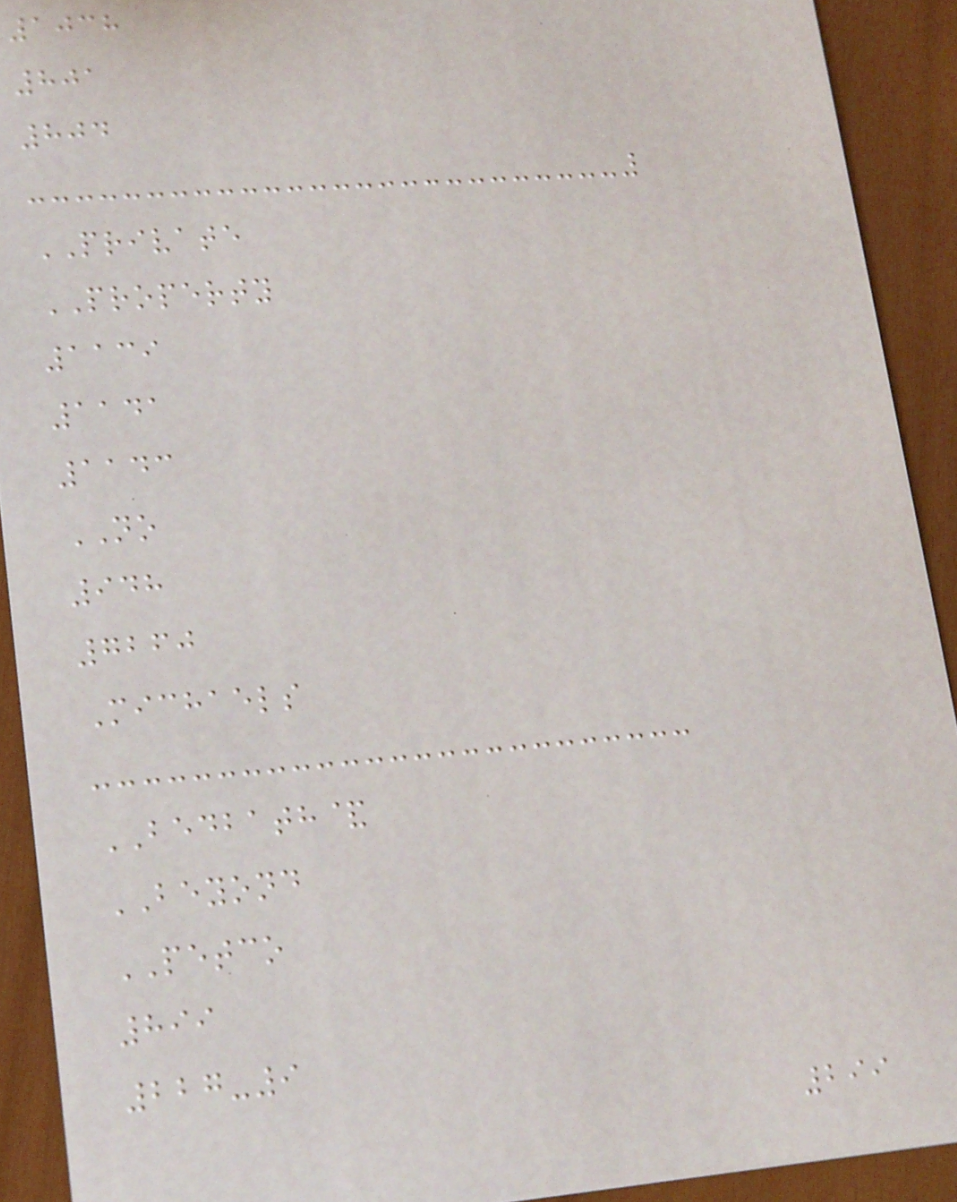1038
801
804
PRIVATE
PROPERTY
1139
1141
1143
NO
948
7260
Michaels
BEDBATH&
BEYOND
PETCO
899
227-9
299
